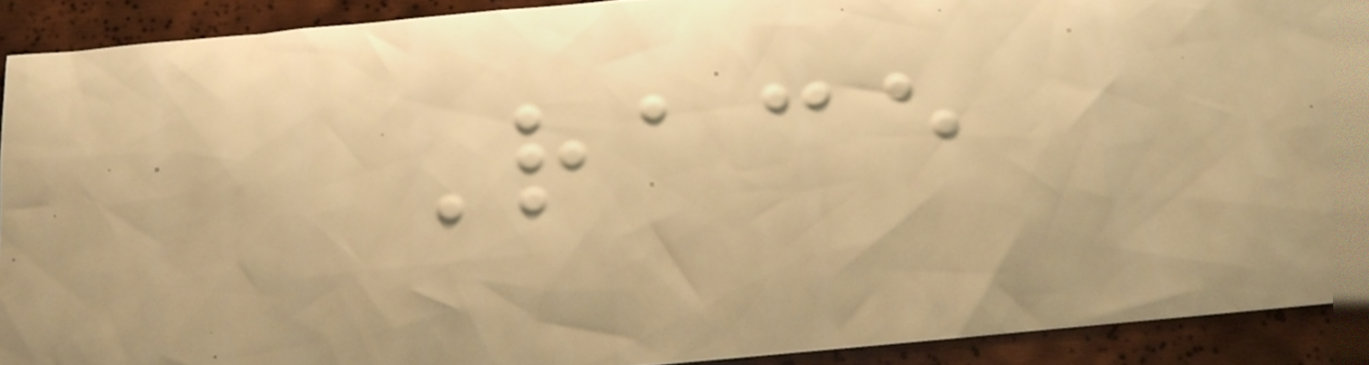Race
